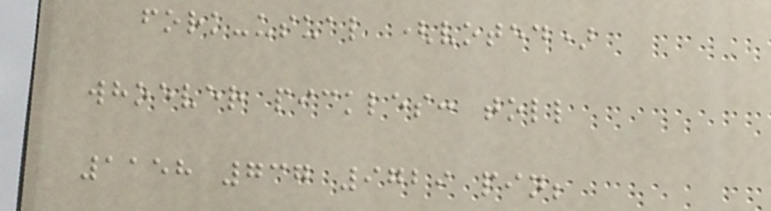fork-usual (voted)
whoever pickles: toll
1158 737 9729 pin;
